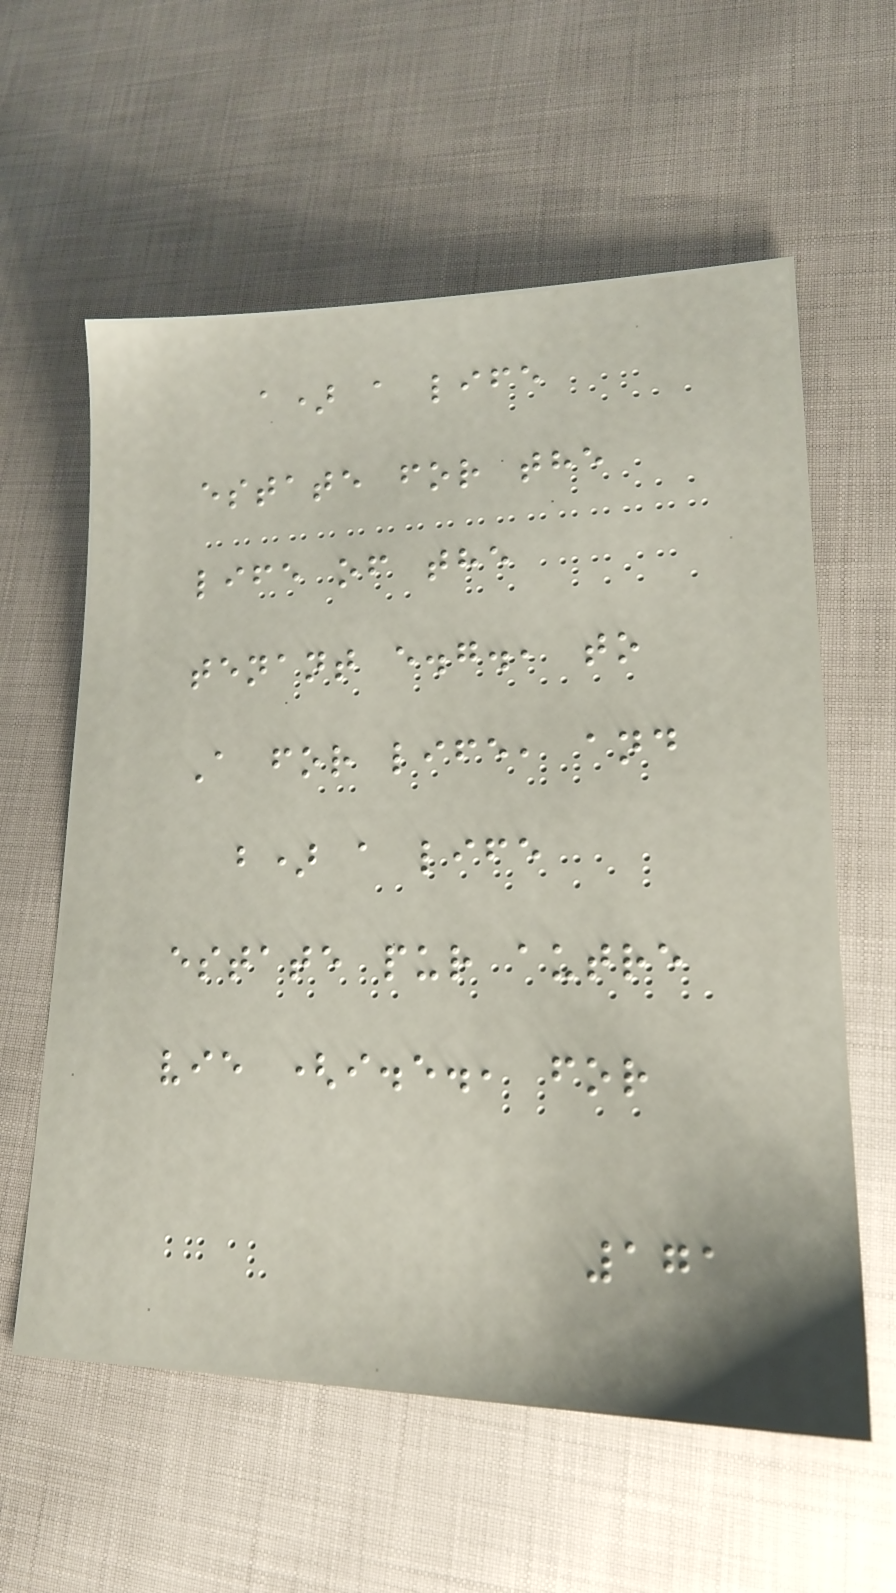a) a life
estate for the
life of the
tenant e.g., to
A for life, and
b) a life
estate pur autre
vie (i.e., for
171
